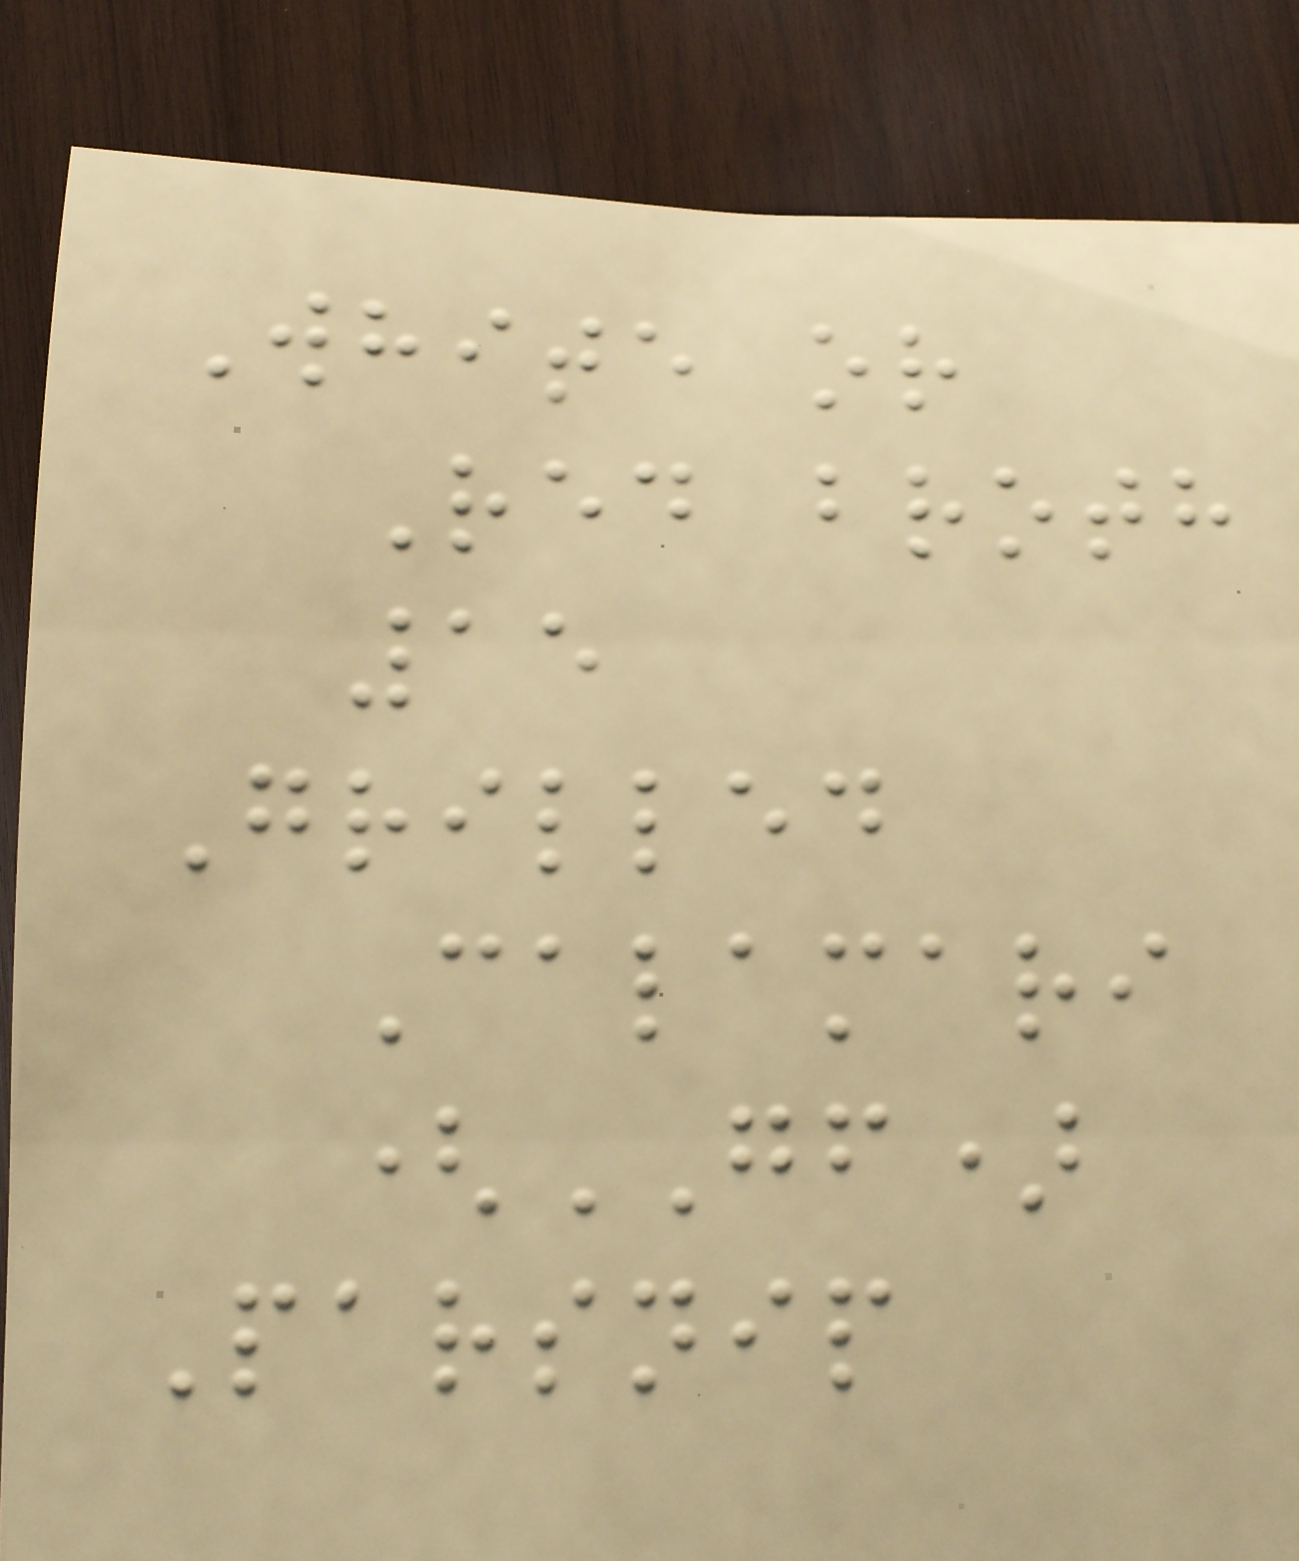White or
Red broth
15
Grilled
Calamari
(GF)
Parsnip
